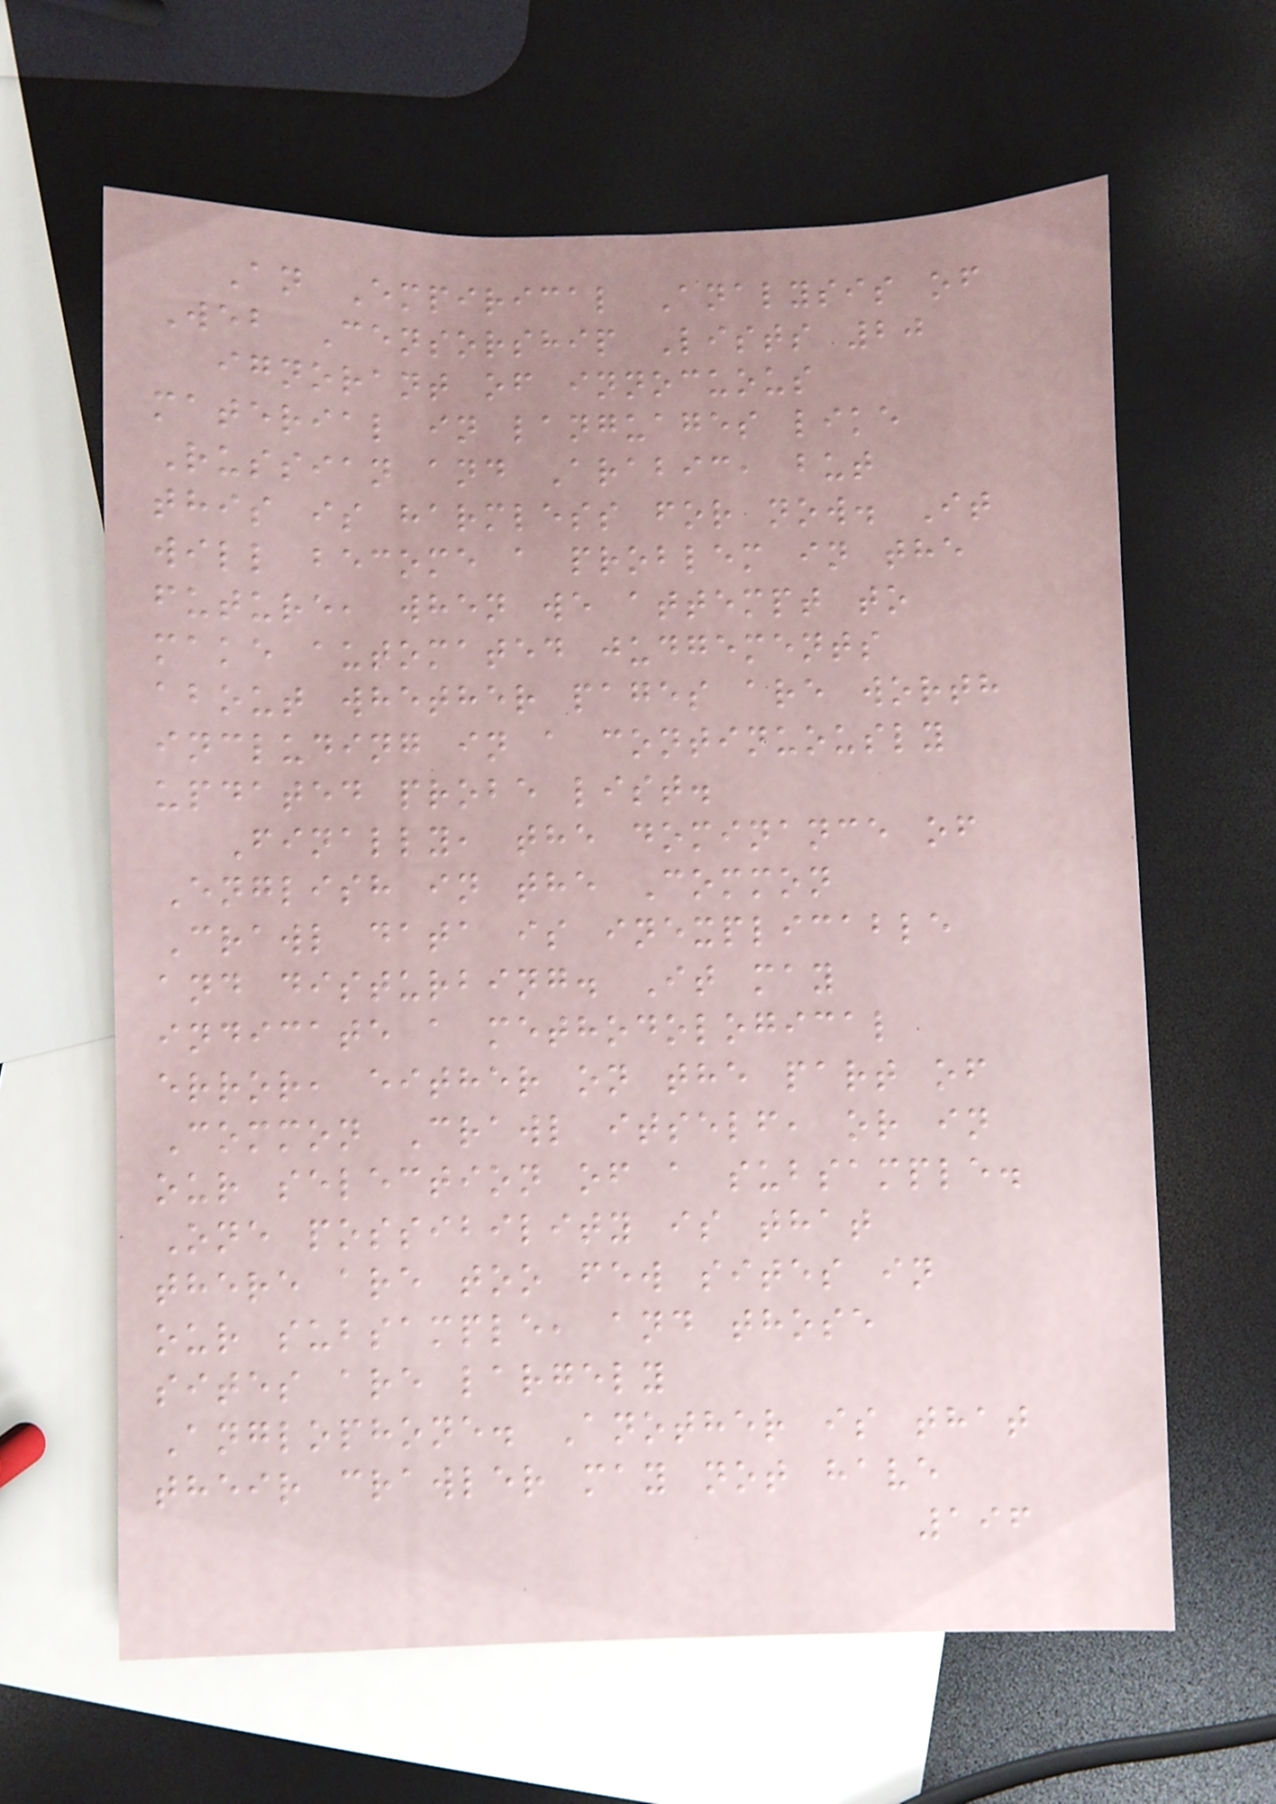An Empirical Analysis of
Web Censorship Lists 20
ignorant of innocuous
material in languages like
Russian and Arabic, but
this is harmless for now. It
will become a problem in the
future, when we attempt to
make automated judgements
about whether pages are worth
including in a continuously
updated probe list.
Finally, the dominance of
English in the Common
Crawl data is inexplicable
and disturbing. It may
indicate a methodological
error, either on the part of
Common Crawl itself, or in
our selection of a subsample.
One possibility is that
there are too few sites in
our subsample, and those
sites are largely
Anglophone. Another is that
their crawler may not have
196
